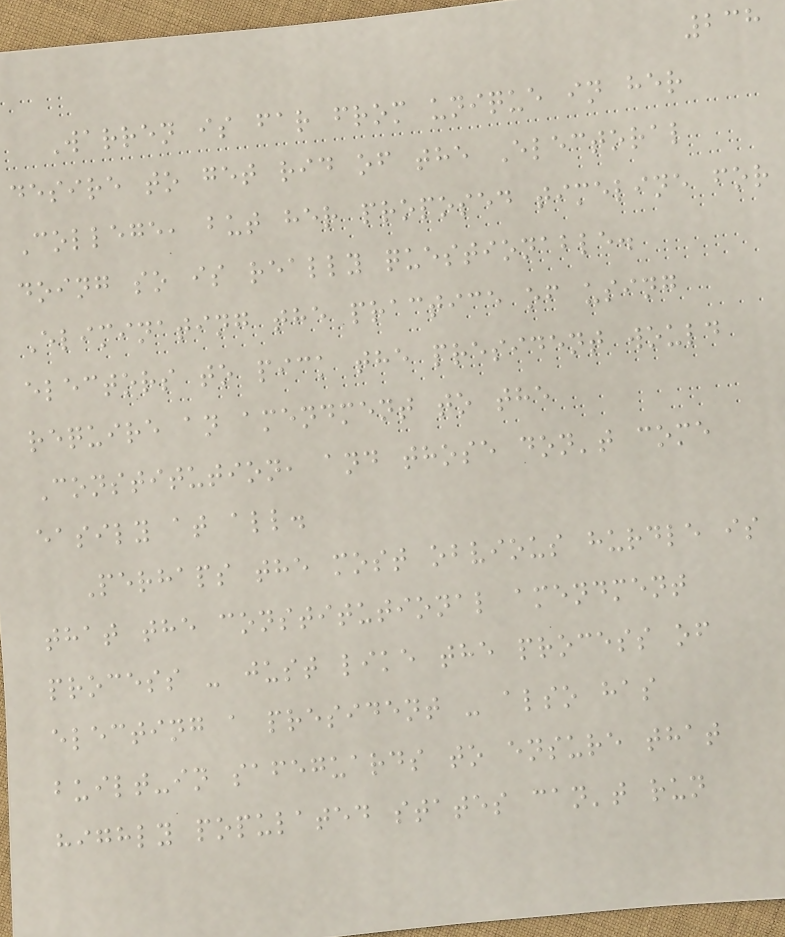238
Warren is far from unique in her
desire to get rid of the Electoral
College, but her proposed timeline for
doing so is really questionable.
Eliminating the practice of using
electors to pick the president would
require an amendment to the
Constitution, and those don't come
easily at all.
Perhaps the most obvious hurdle is
that the constitutional amendment
process - just like the process of
electing a president - also has
built-in safeguards to ensure that
highly populated states can't run
